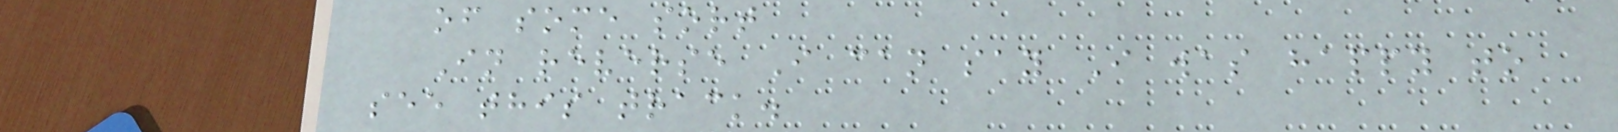of some sort
In reverse I can say I was happy to
see this track.
